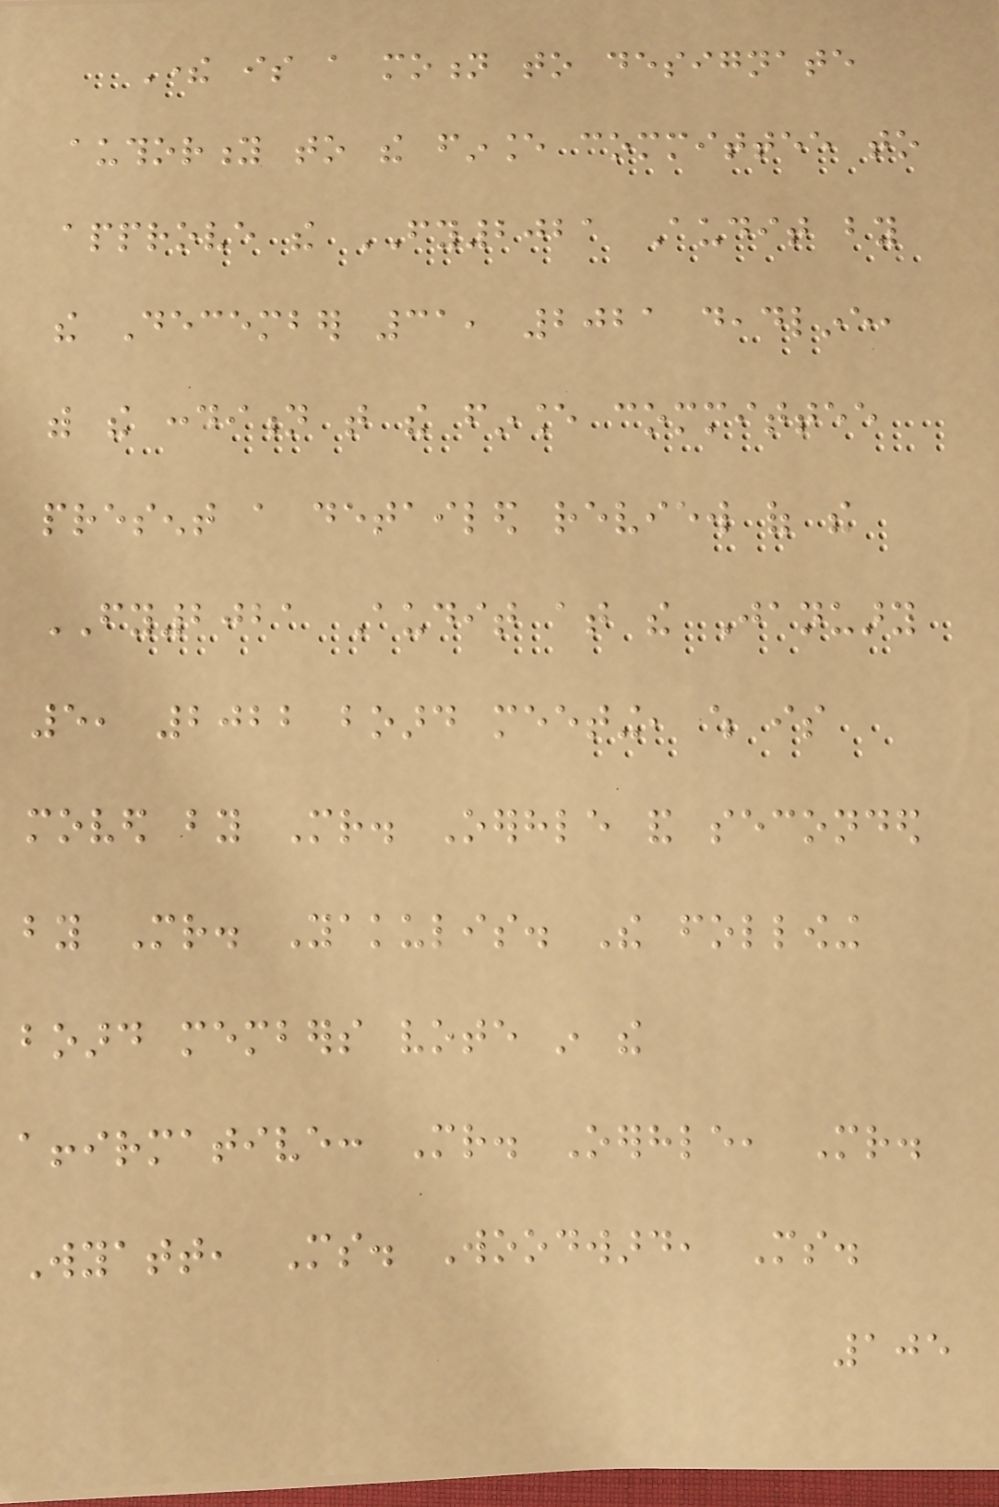There is a motion to designate
authority to the finance committee to
approve the FY2021 Audit by
the December 31, 2021 deadline,
with the condition that the finance committee
present a detailed review of the
FY2021 Audit at the January
5, 2022 board meeting, which is
moved by Mr. Oerhle and seconded
by Mr. Yakulis. The following
board members vote in the
affirmative: Mr. Oerhle, Mr.
Wyatt, Ms. Woodward, Ms.
105
